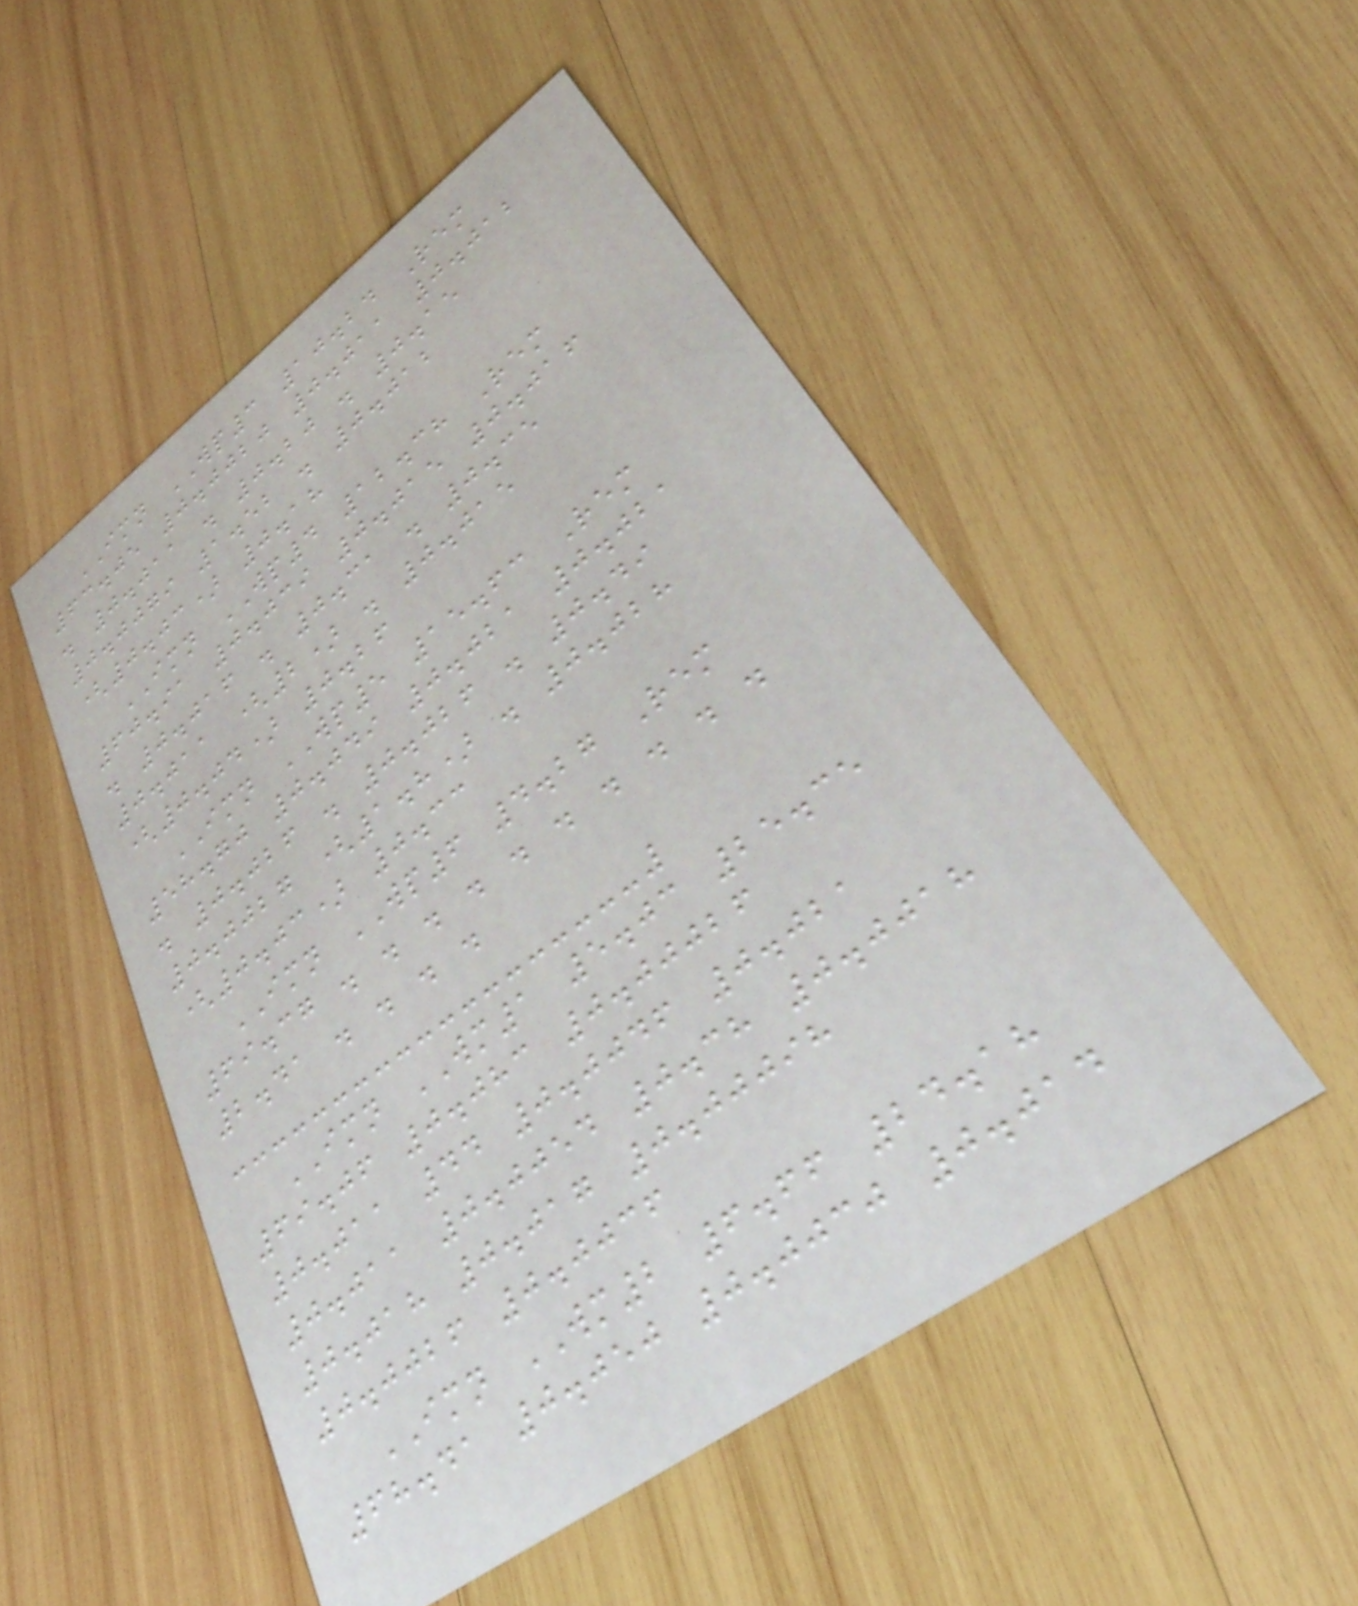IMN WP3 10.24 Rem
63.05 0.0020 0.011 0.012
. 0.011 . 0.20 . 0.15
0.0079 1.52 . 0.012
(0.03) 0.18
IMN WP4 12.38 Rem
60.91 0.039 0.015 0.016
. 0.016 . 0.31 . 0.35
0.011 (2) . 0.015
(0.04) 0.26
IMN WP5 15.63 Rem
58.70 0.049 0.021 0.021
. 0.026 . 0.026 . 0.49
0.0027 (1.8) . 0.028
(0.03) 0.33
IMN WP6 4.27 Rem
69.37 . . . . . . . . . .
2.41 . . . .
IMN WM1 5.03 25.35
69.06 0.083 0.00026
0.011 44 0.0046 0.021
0.011 0.0054 0.38 0.0018
0.018 0.017 0.00098
0.0026 0.0036
IMN WM2 6.66 24.18
68.41 0.050 0.0030 0.014
